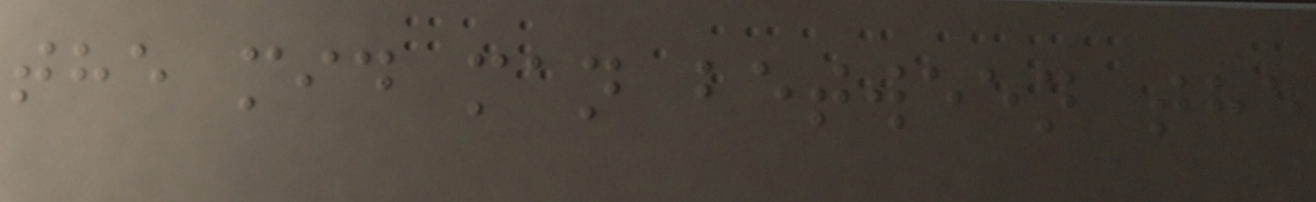the mid man between the
